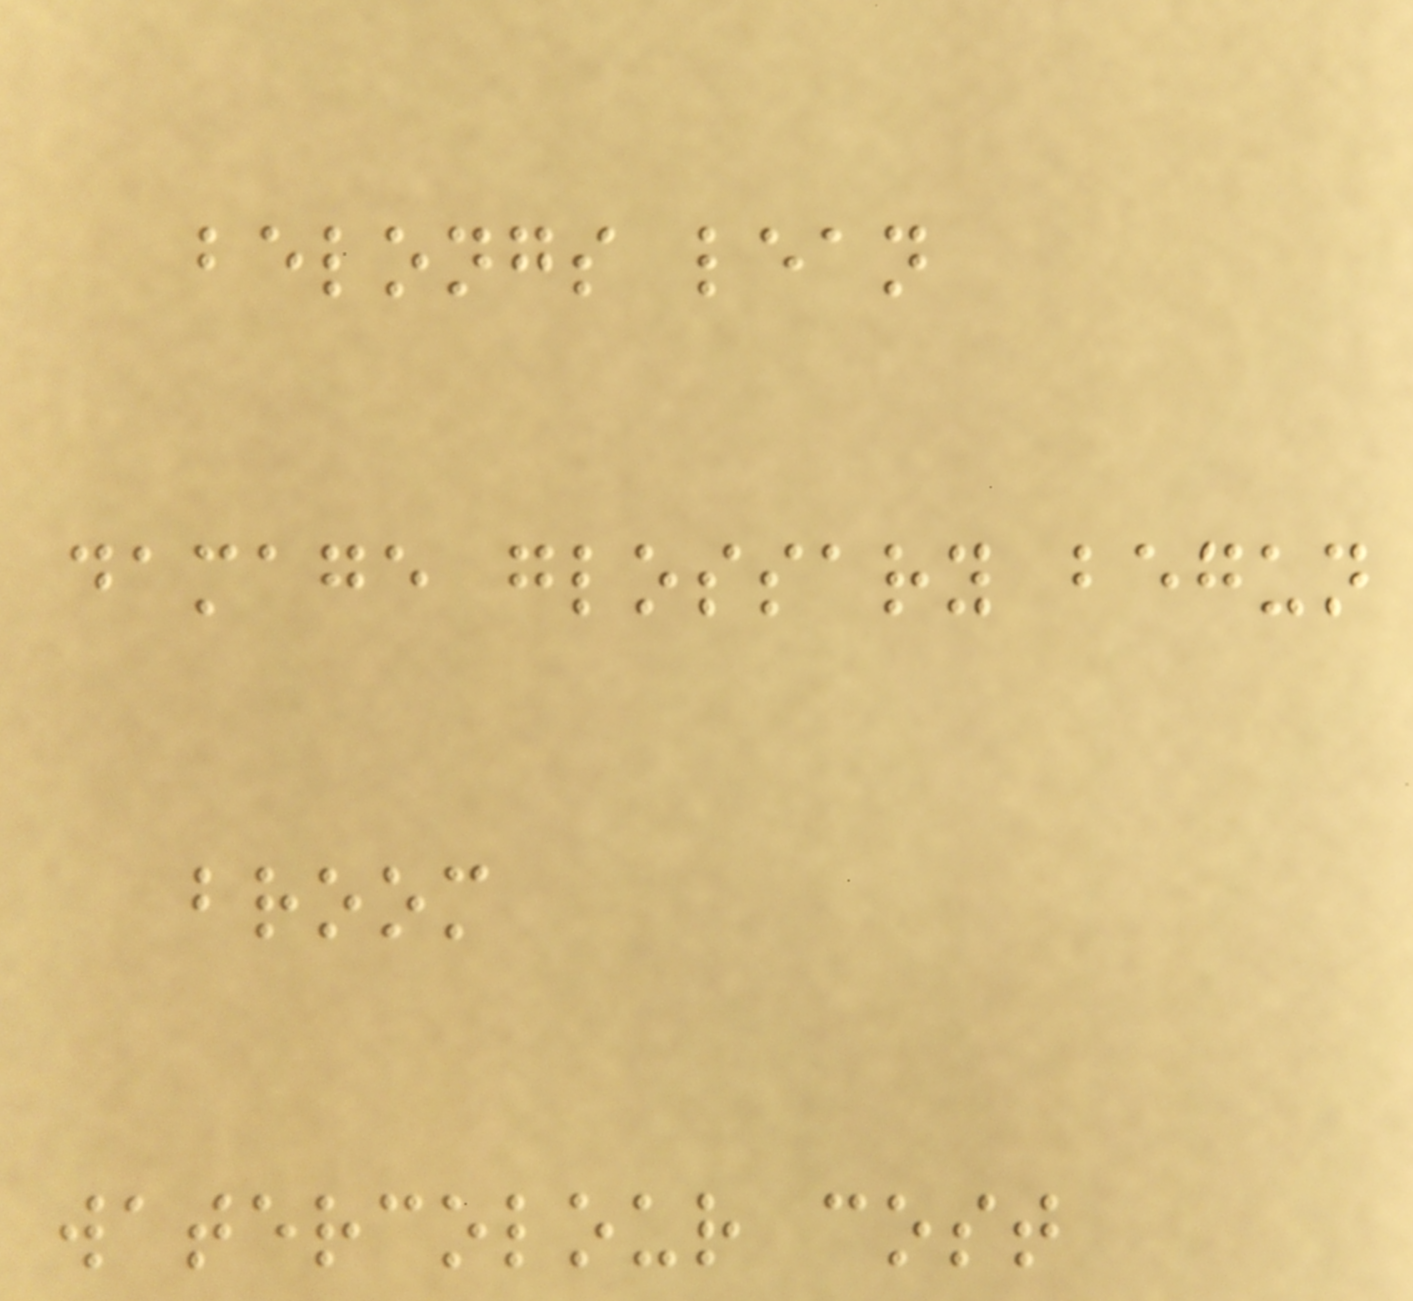belongs lean
damage glossary begun
broom
watercolour cost
